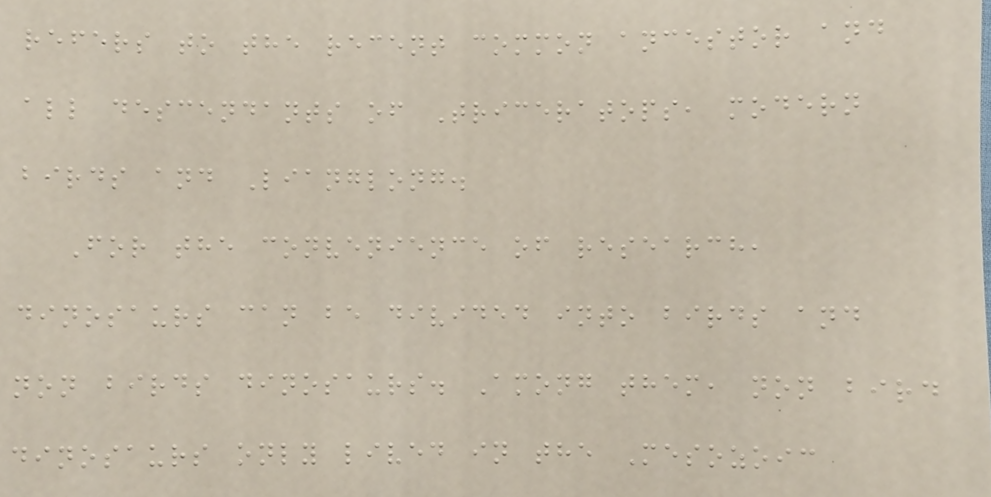refers to the recent common ancestor and
all descendants of Triceratops, modern
birds and Lianglong.
For the convenience of research,
dinosaurs can be divided into birds and
non birds dinosaurs. Among them, non bird
dinosaurs only lived in the Mesozoic
